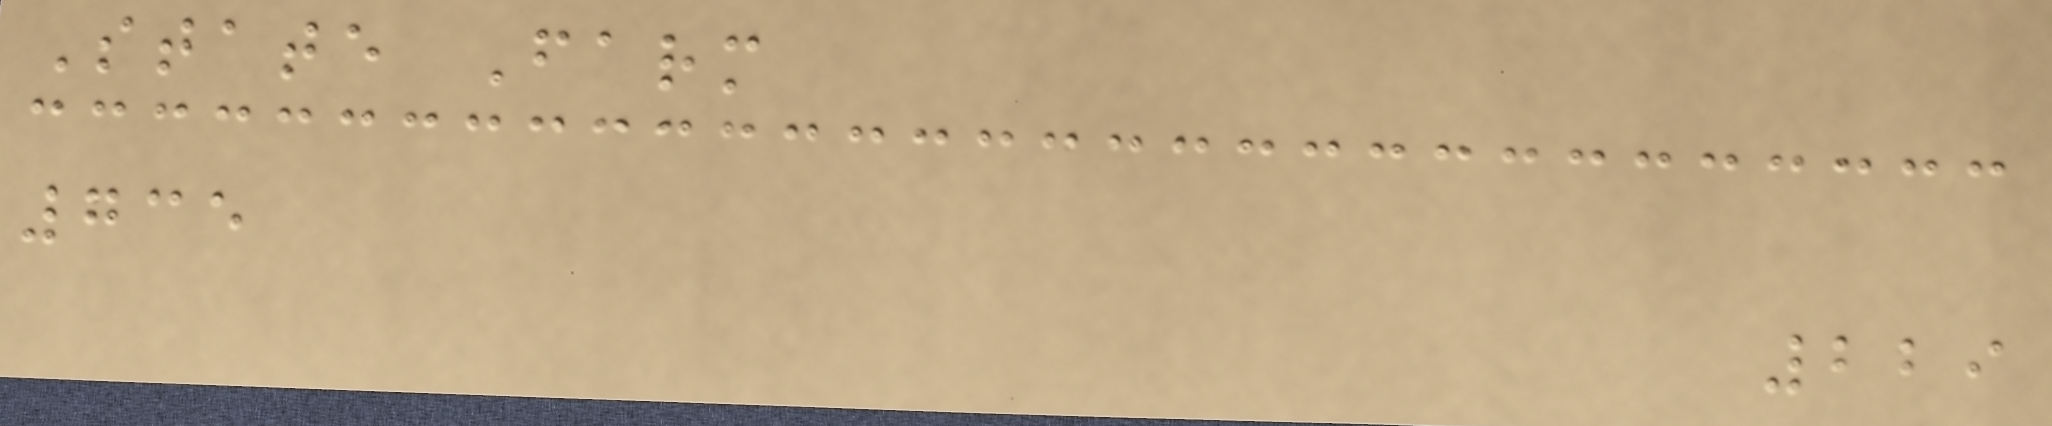State Farm
735
229
